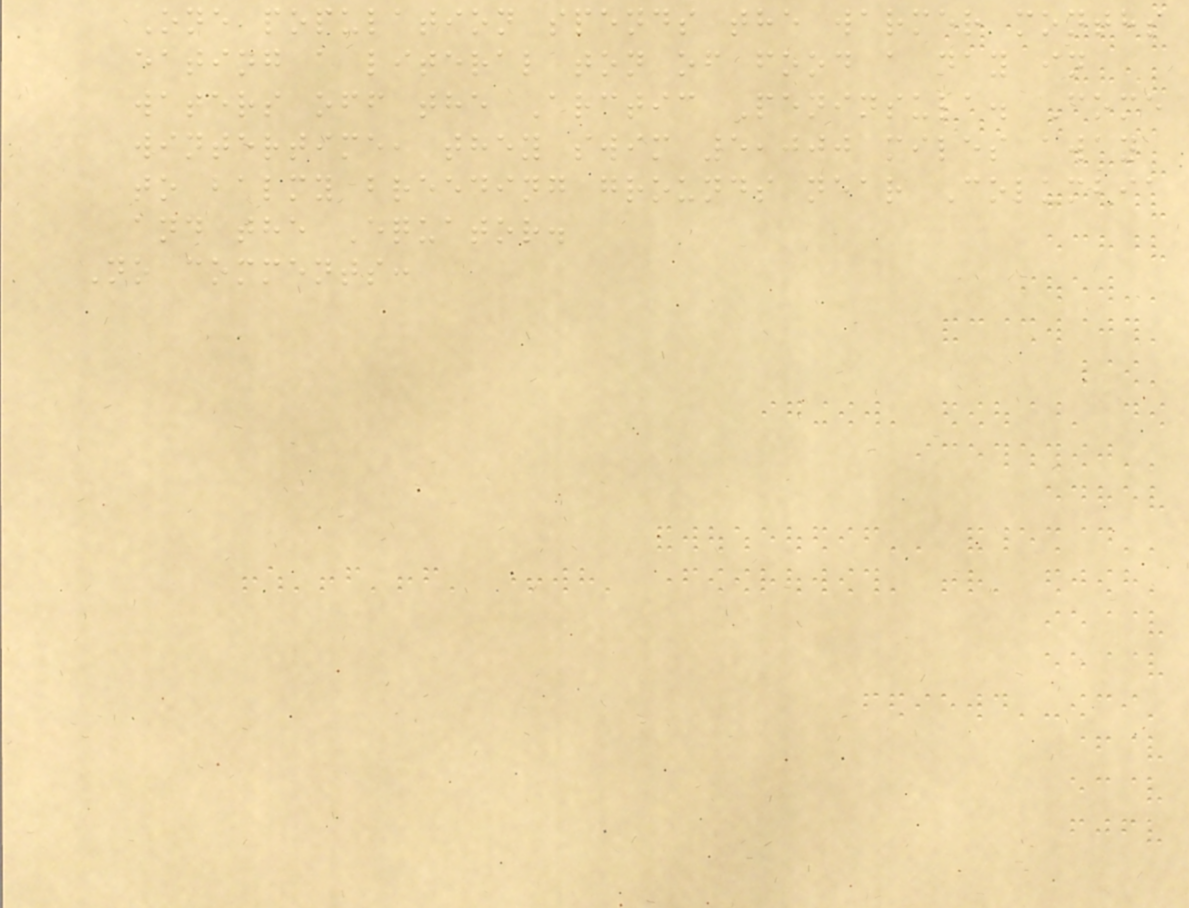One population spends the warmer months
eating a literal ton of food a day in
waters off the Arctic Peninsula. Come
wintertime, they swim 5,000 miles away
to balmy breeding grounds near Columbia
and the Equator.
No comments:
